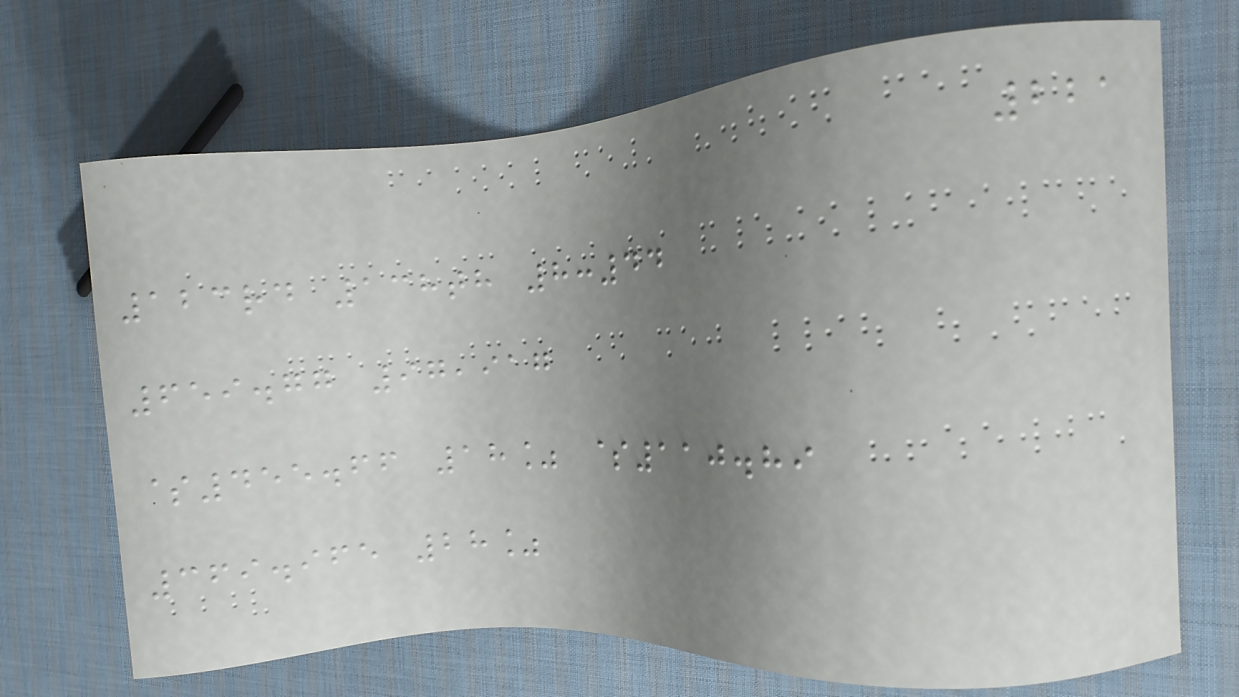221
123rd 138th 8:44
659.77 97,917
$455.66 18% $110.89
369.965 28%
